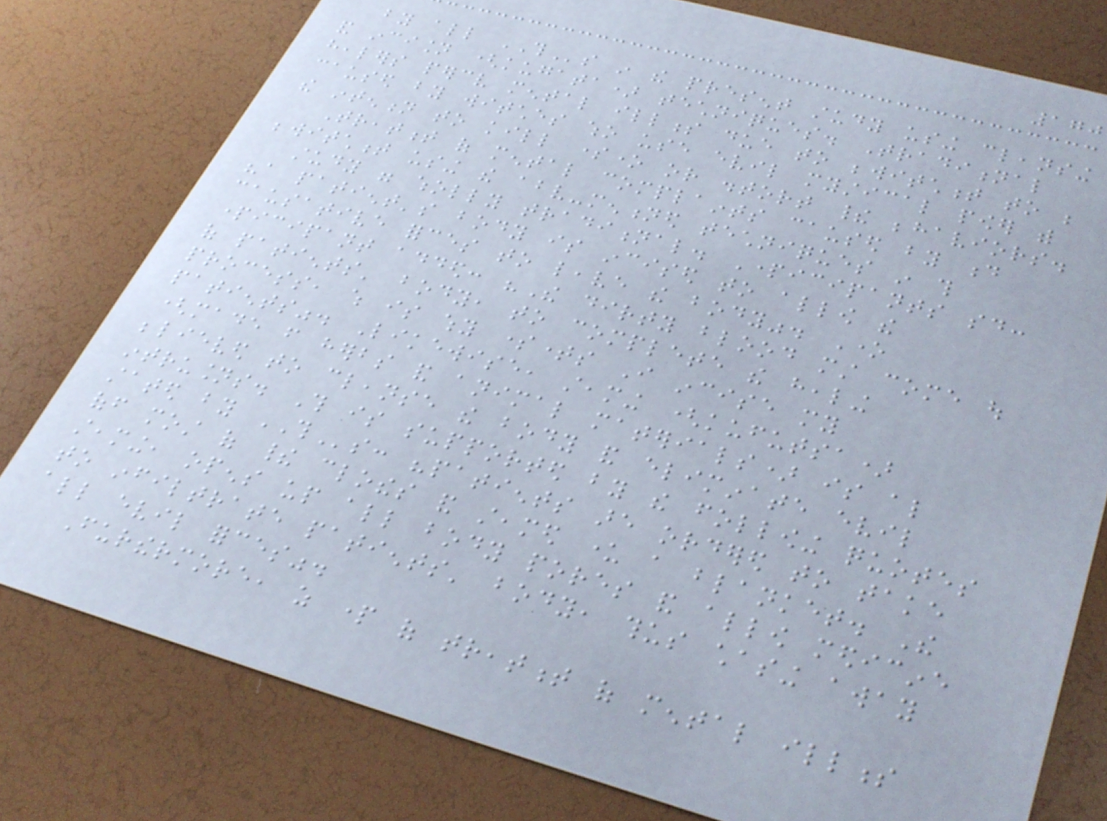170
by all THs in the present study using cleansing
and incision (kugata) techniques. Traditional
healers perceive mental illness due to bewitchment to be
caused by witches who use evil mystical power with
the intention to kill someone or distort their behaviors.
Treatment of mental complaints caused by d
bewitchment using the above-mentioned techniques in this
study were wholly traditional. Participants said:
"a patient's body is incised to allow the
causative forces to leave the body". One
participant added: "The dirty blood must come out
of patients' body, to complete the healing
process, which is why sometimes I incise my
patients". Likewise, steaming (kufutsa)
(made from herbs and animal materials) is also
believed to cleanse the body and eliminate evil
intrusions. This is supported by the following quotes
stated by THs: "patients are ordered to take
off most of their clothes and steamed under a blanket. The
steaming, opens up all body pores and allow medicine
to infiltrate patients' body, thus chasing away
all evil forces".
Furthermore, as part of treatment of mental illness
